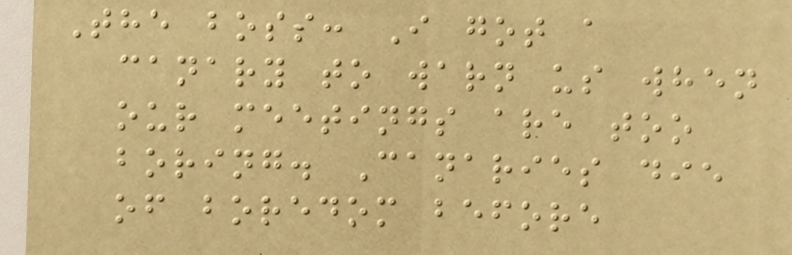The boss: I got a
canary to warn us when
our meetings are too
boring. Canaries die
of boredom before
